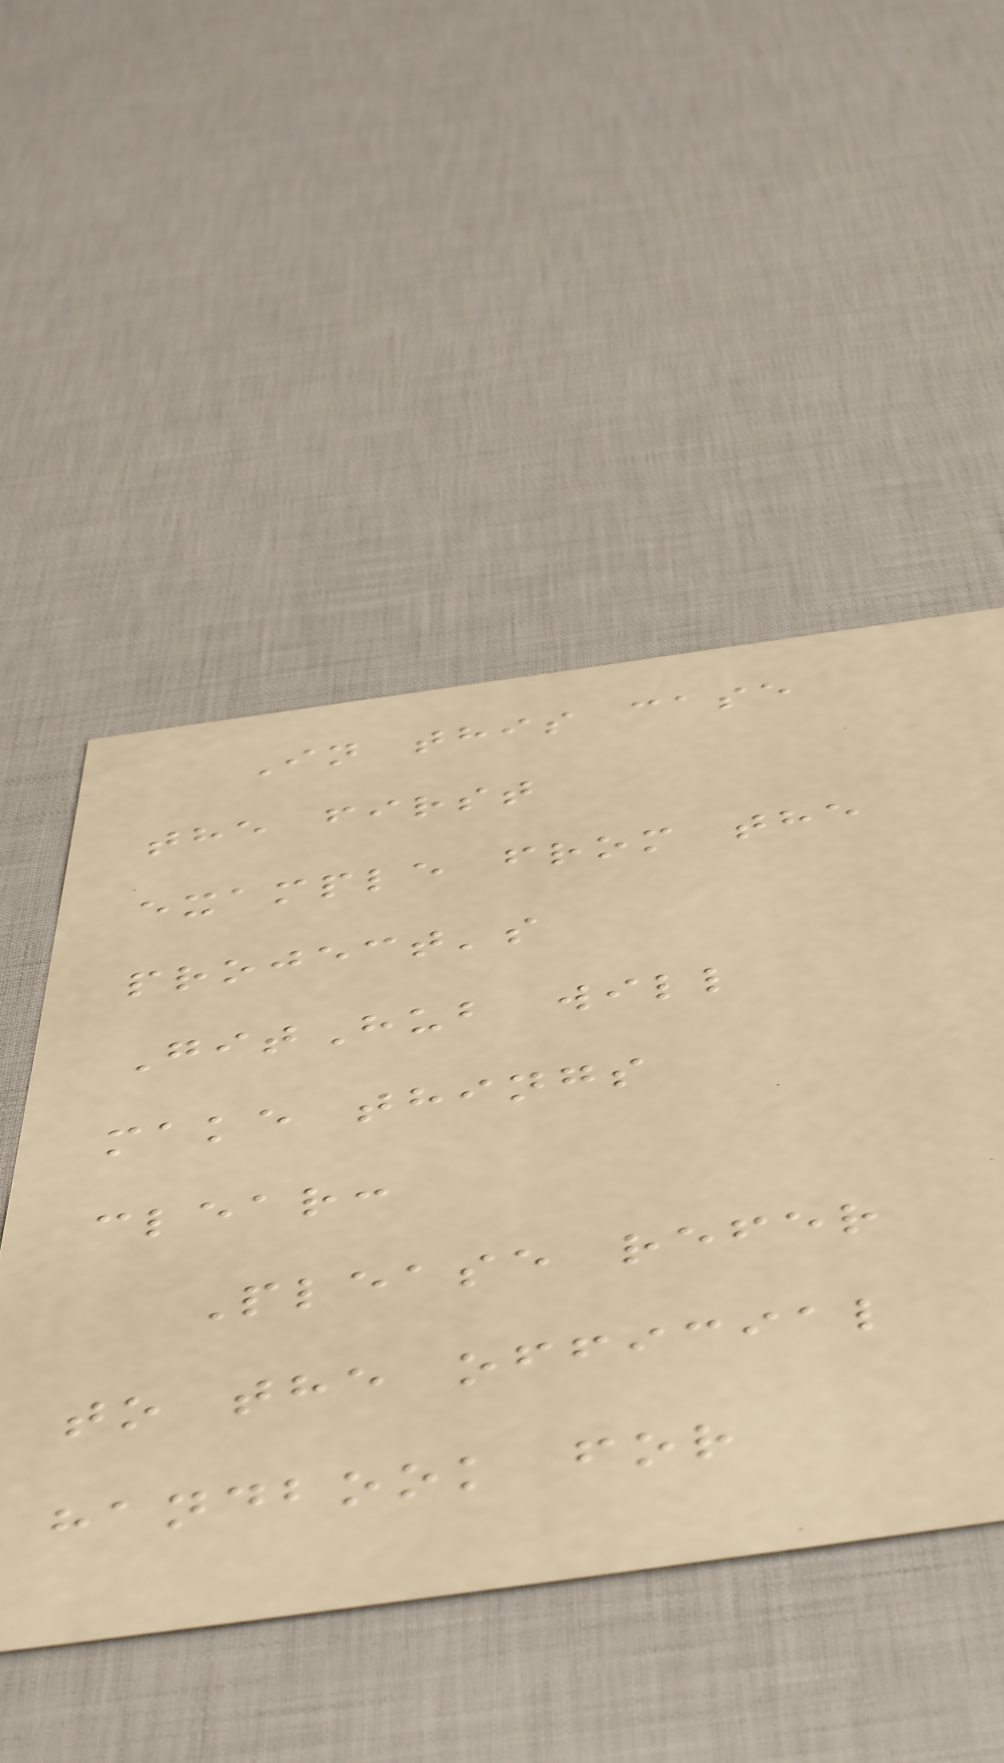In this case
the first
example from the
project's
GitHub will
make things
clear:
Please refer
to the official
handbook for
